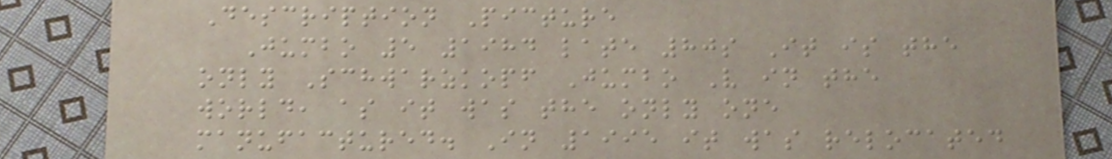Description Picture
Jumbo 5 1984 late 80s It is the
only Schwarzkopf Jumbo V in the
world, as it was the only one
manufactured. In 1995 it was relocated
